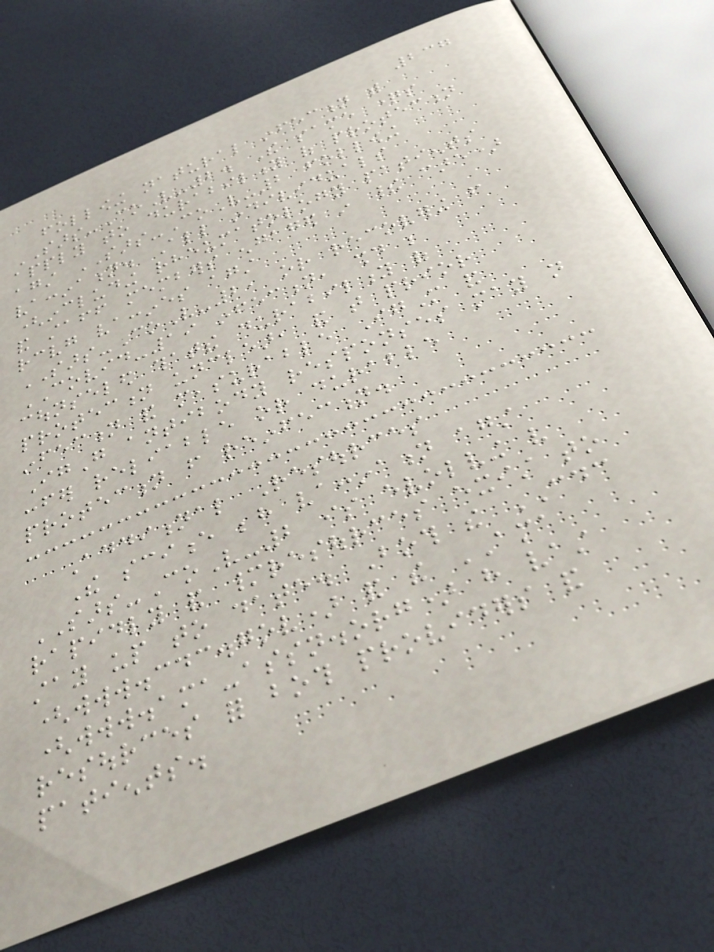237
following natural infection with
SARS-CoV-2. The same questions
apply to durability of protection
against SARS-CoV-2 following
vaccination. All individuals
(including rheumatology patients
and staff members engaged in their care)
receiving vaccines against
SARS-CoV-2, or recovering from
COVID-19 infection, should be
counseled thatthe durability of
protection unclear, and that prior
infection and measurable IgM and
IgG antibody responses may not
confer reliable or durable
protection from reinfection.
Additional Resources
The science behind vaccination against
SARS-CoV-2 is evolving very
rapidly and manyresources exist to
stay up to date. Both the CDC
(www.cdc.gov) and the AMA
(www.ama-assn.org) have vast
resources for both providers and
patients.
